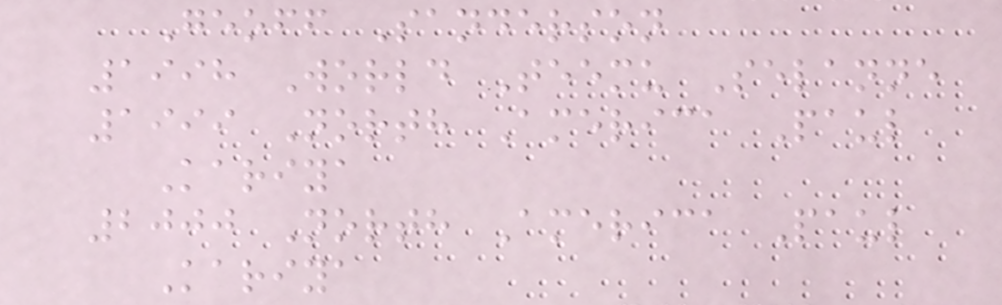Geoff Sanderson
1998 World Teemu Selanne
1999 North America Paul
Kariya
2000 North America Paul
Kariya
